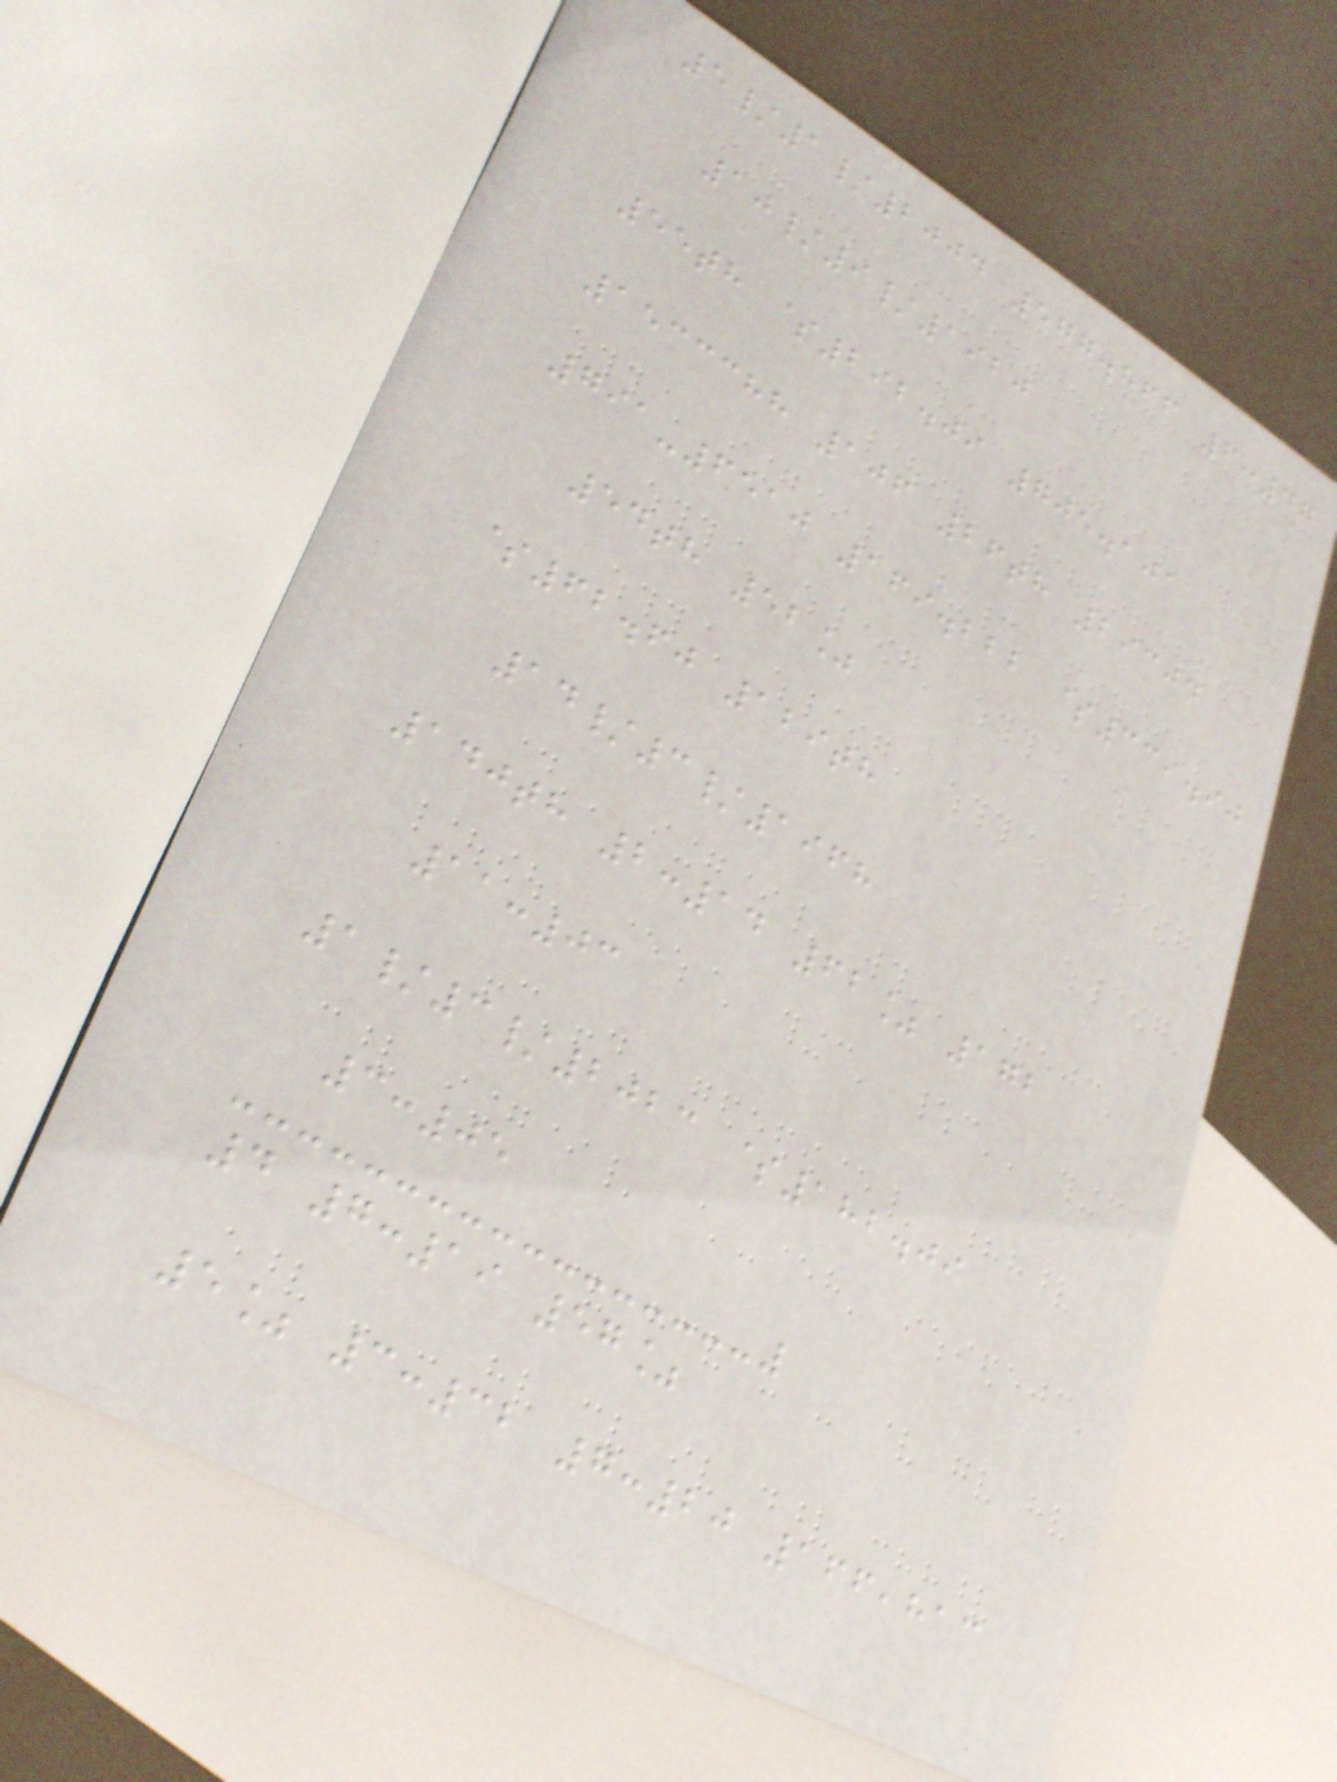5/1/2004 577.866 6:47
10/9/1920
55th $292.09 705.101
1533388 106 26th 29304
791-6510 169.222 $339.90
54th 52%
$62.60 129th
14/3/1968
140th 2:14 62% 172
11:03
1/3/2023 $182.09
3:05
4 7:19 57%
5% 3:32 7:20 166,813
